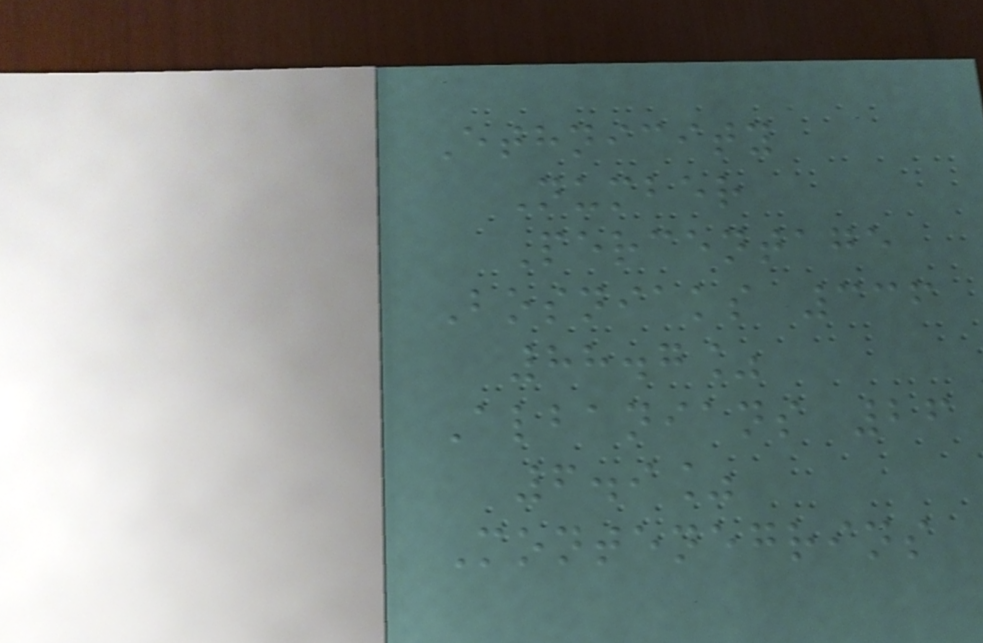Ethnicity
Number
Percentage
Bosniaks 336
88.7%
Albanians 26
6.9%
Montenegrins
